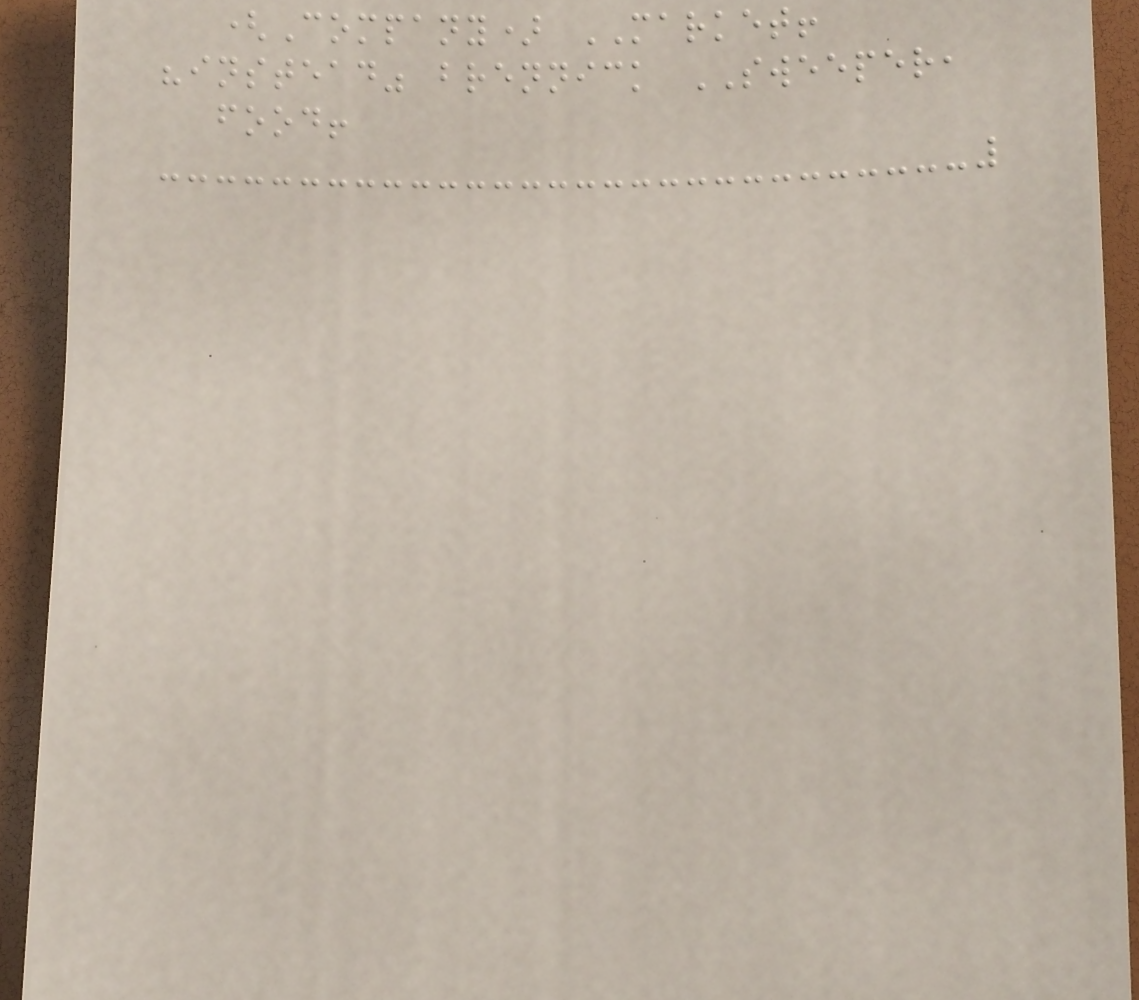(Company) MARKET!
"instead" brennick SWEEPER,
food!
